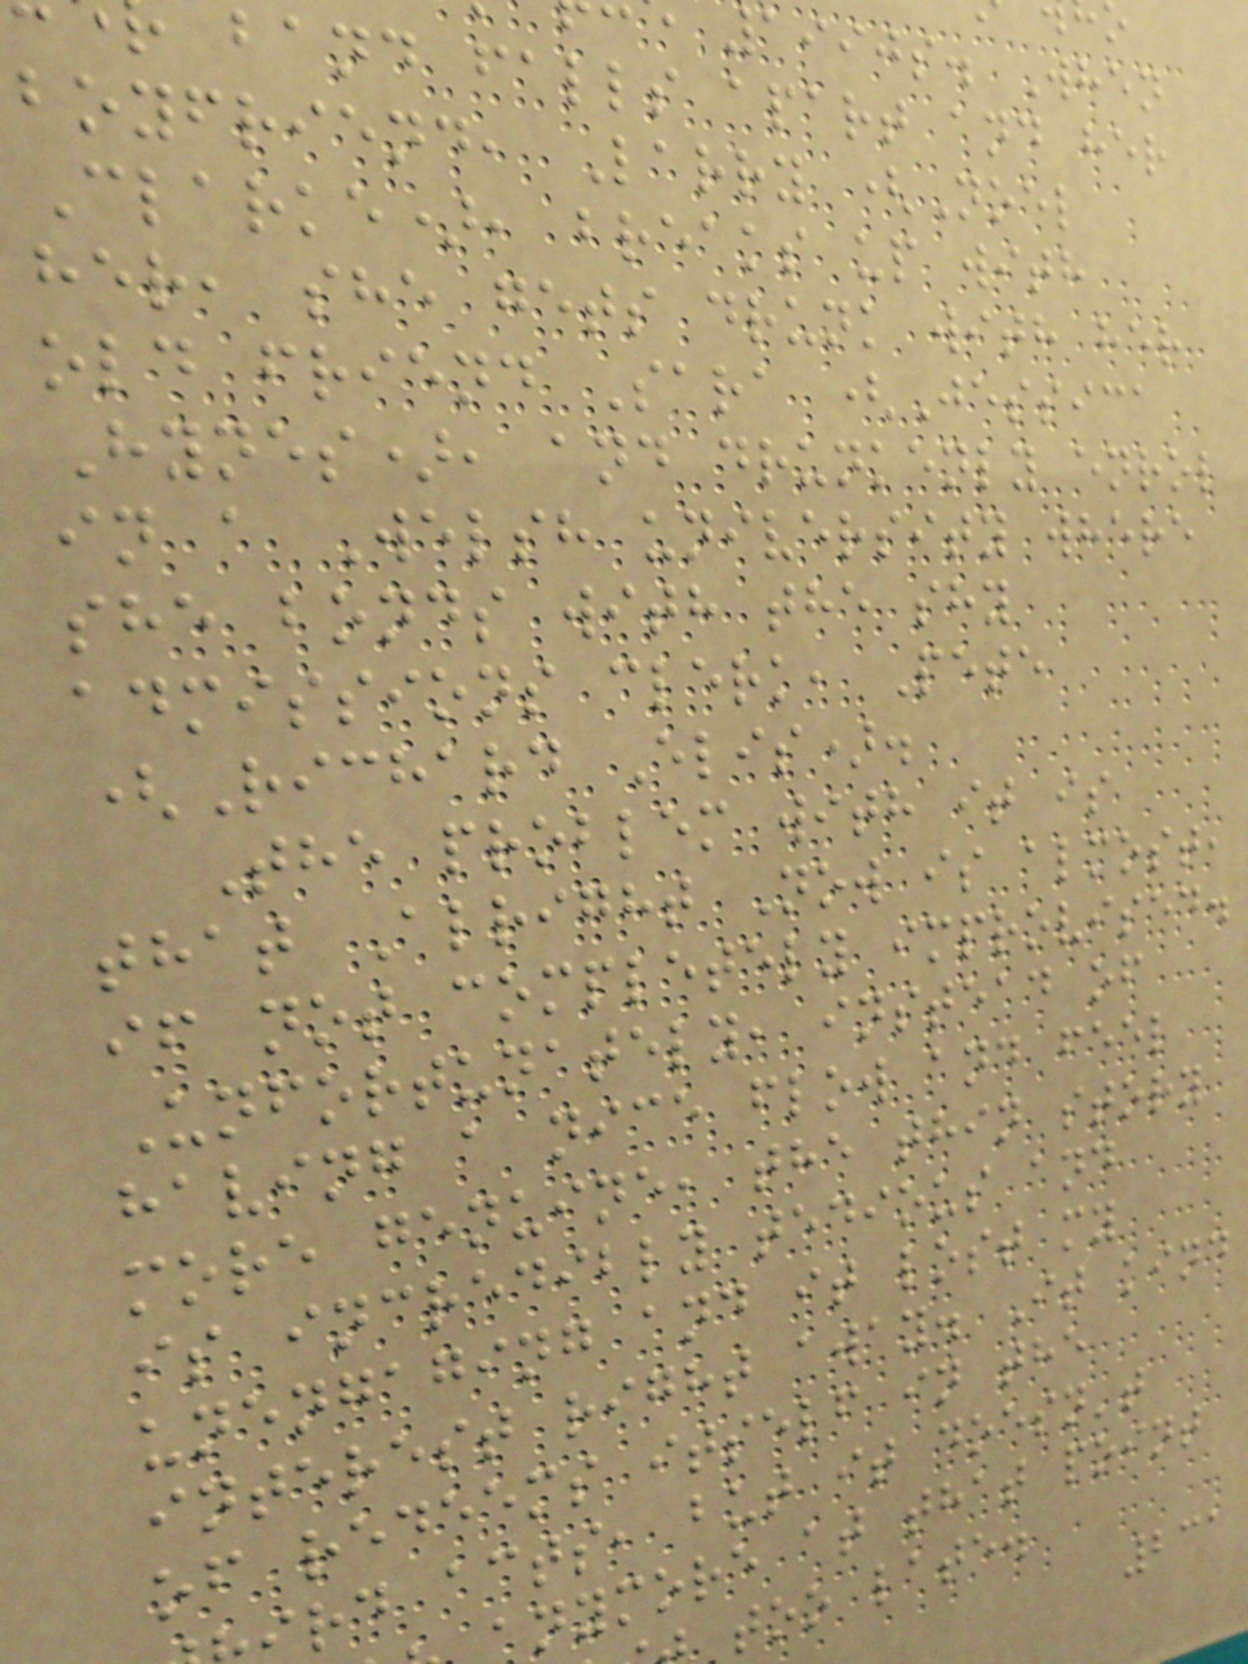1990s. When
band falls apart and her
boyfriend, Larry (Noel
Clarke), breaks up with
her, she gets drunk with her
old friend Sara (Jessica
Hynes), and drunkenly enrol
in a Welsh university where
she bonds with the shy
admissions clerk, Pete
(Richard Elis).
The problem with it is
that Alright Now is almost,
if not completely improvised.
Unfortunately, instead of
having a nice flow and feel
more genuine, the thin story
is incredibly tedious and
unengaging and it lost my
interest right away. It kind
of redeems itself in the
rd acts, but it doesn't
nymore at that point
too late.
231
